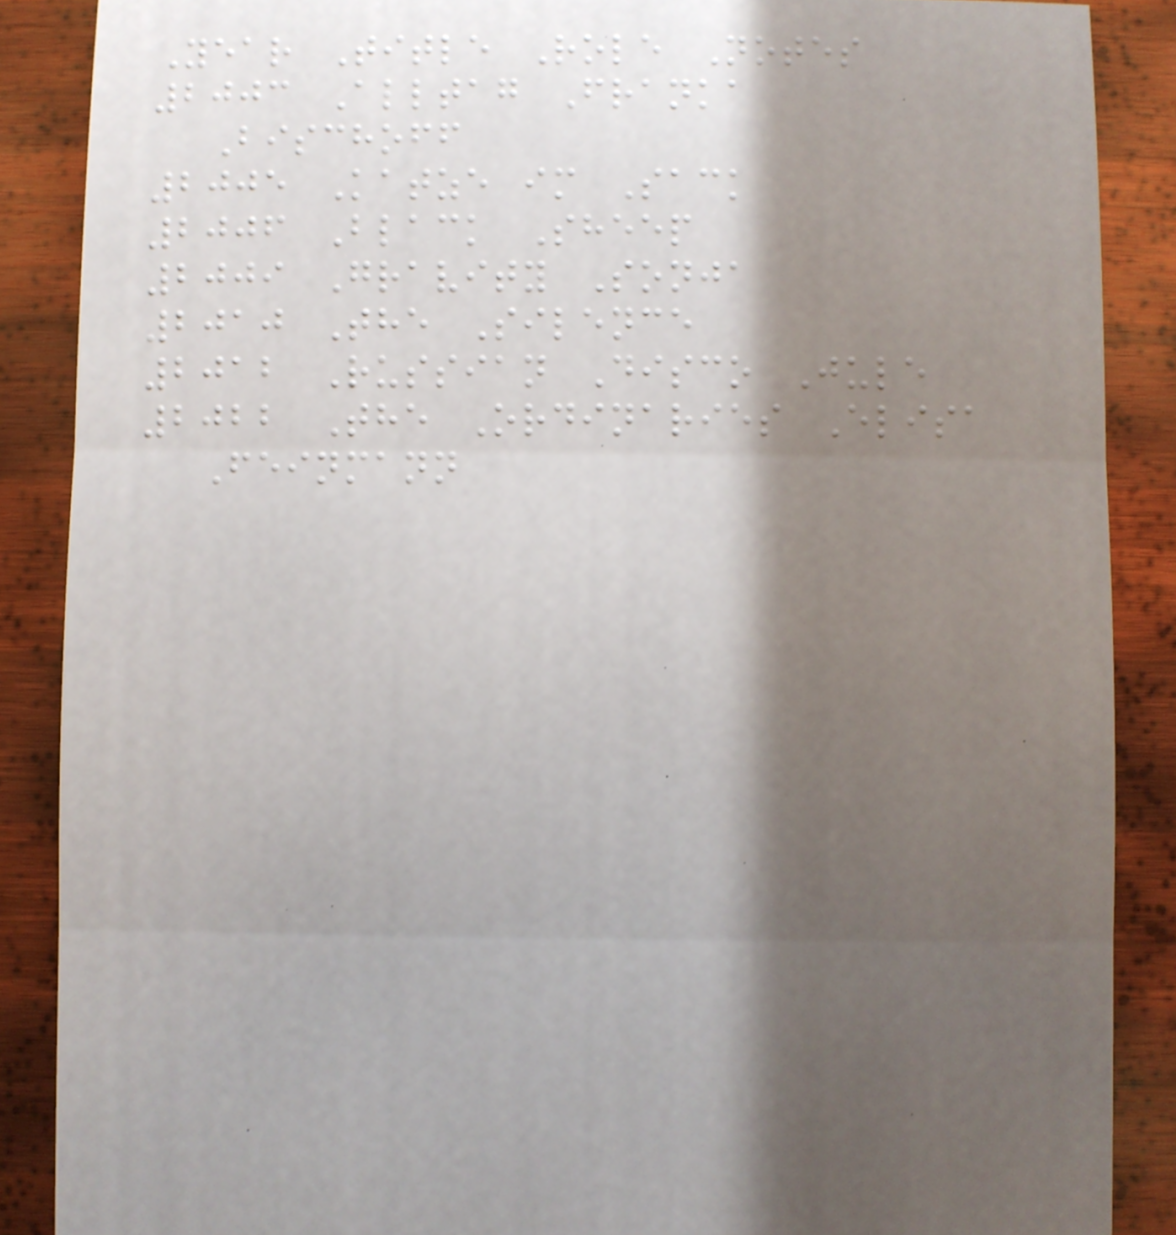Year Title Role Notes
2003 Alltag Franka
Bischoff
2005 Katze im Sack
2006 Black Sheep
2009 Gravity Sonja
2010 The Silence
2012 Russian Disco Jule
2022 The Ordinaries Elisa
Feinmann
